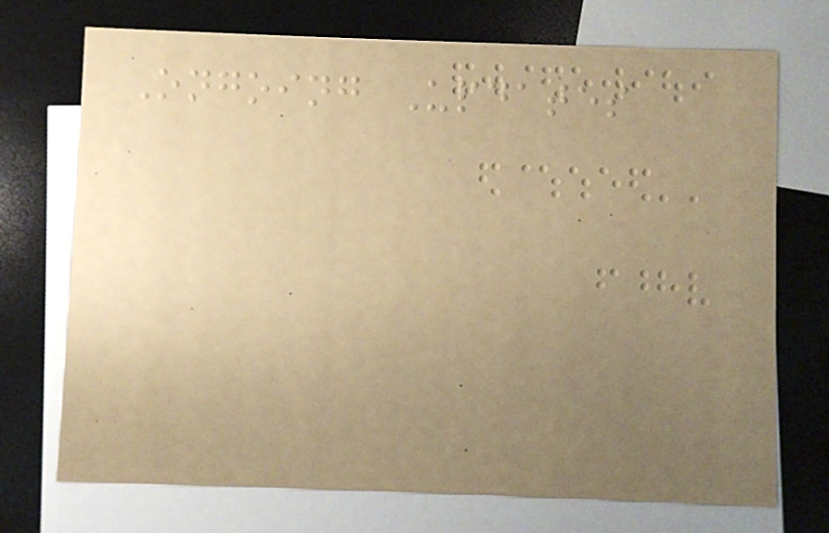Ongoing Updates
